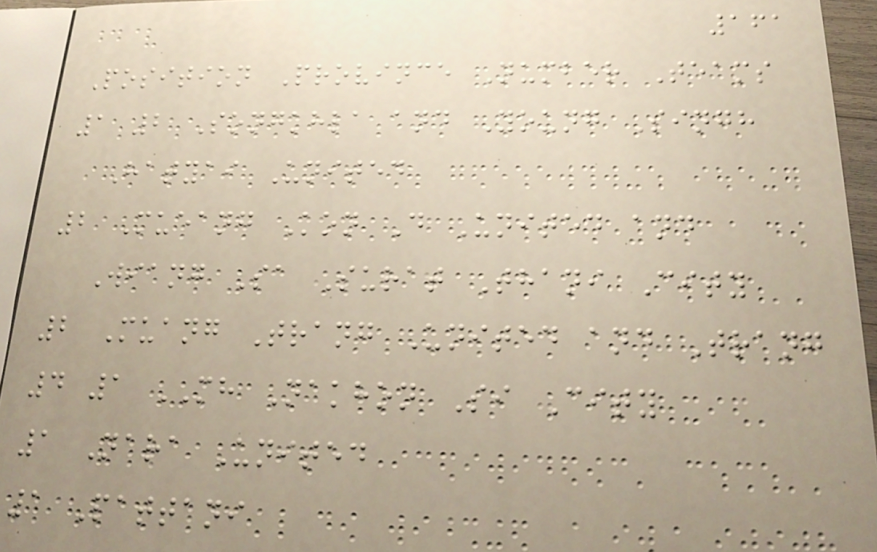161
Position Province Number Teams
1 2 Songkhla and Young Singh
Hatyai United
2 Mueang Kon D United and
Wiang Sa Surat Thani City
2 Muang Trang United and Trang
4 1 MH Nakhon Si City
1 Nara United
1 Pattani
